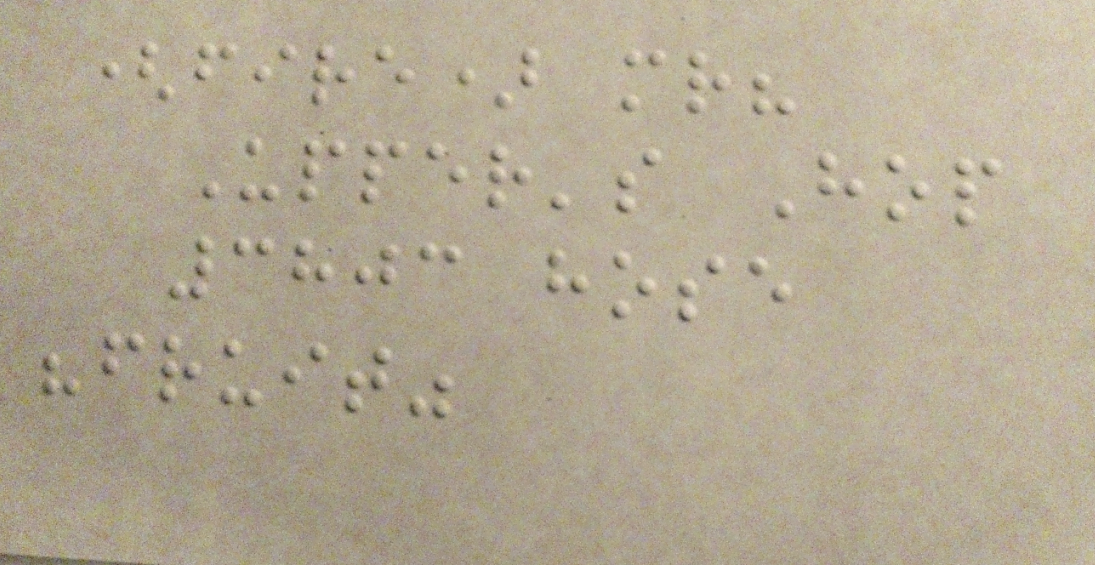(fire) mr?
Upper's Hop
3803 hose
"fruit"
